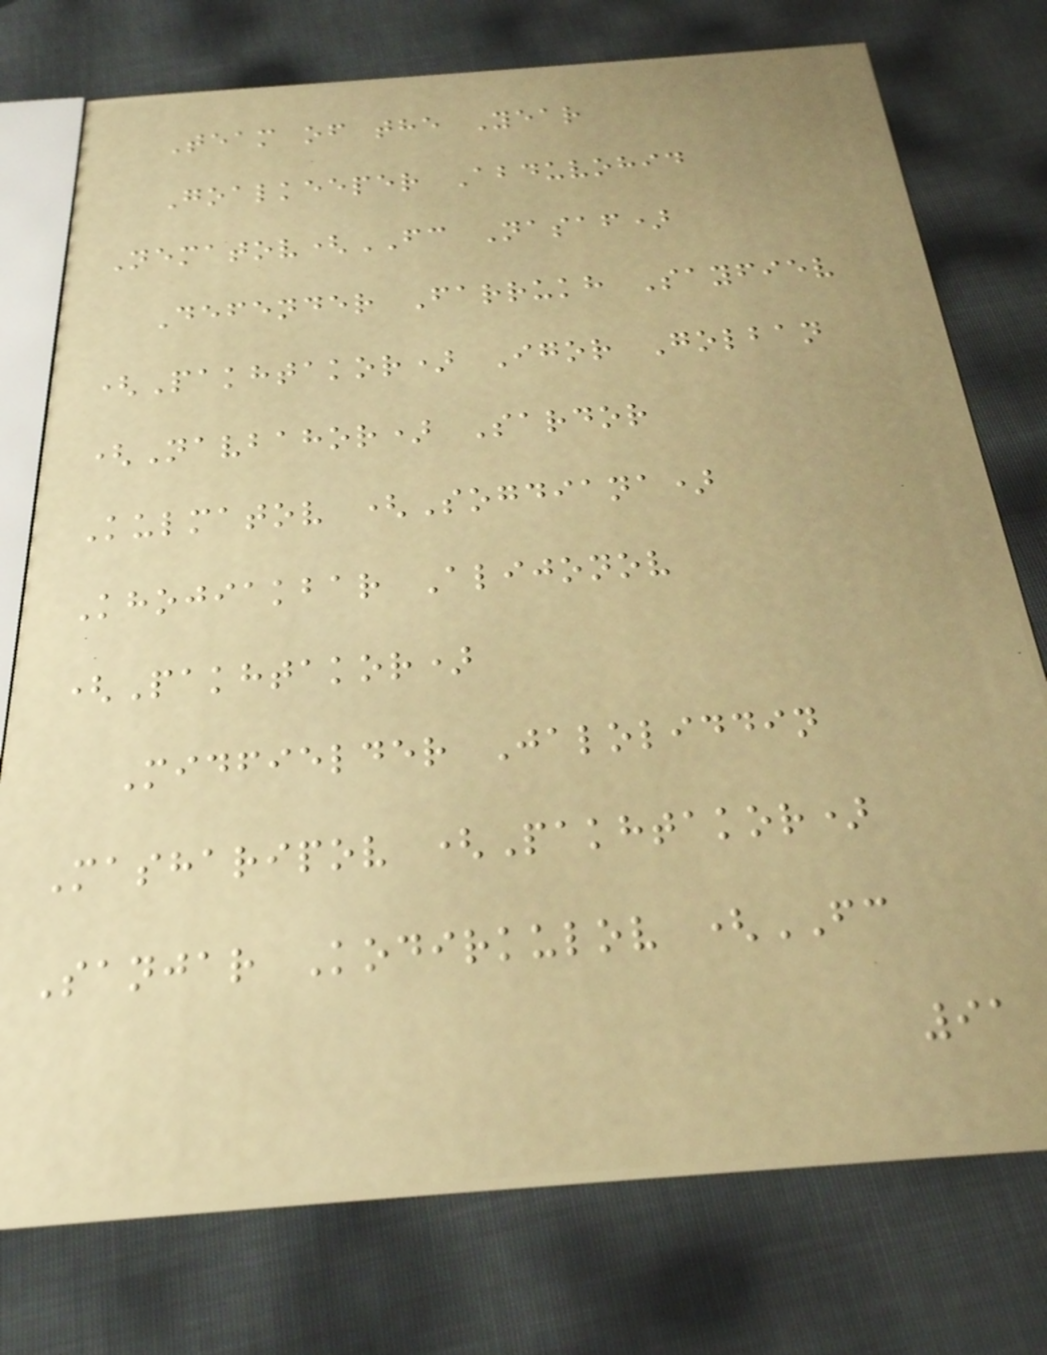Team of the Year
Goalkeeper Abduvohid
Nematov(FC Nasaf)
Defender Farrukh Sayfiev
(Pakhtakor) Igor Golban
(Navbahor) Sardor
Kulmatov (Sogdiana)
Khojiakbar Alijonov
(Pakhtakor)
Midfielder Jaloliddin
Masharipov (Pakhtakor)
Sanjar Kodirkulov (FC
91
